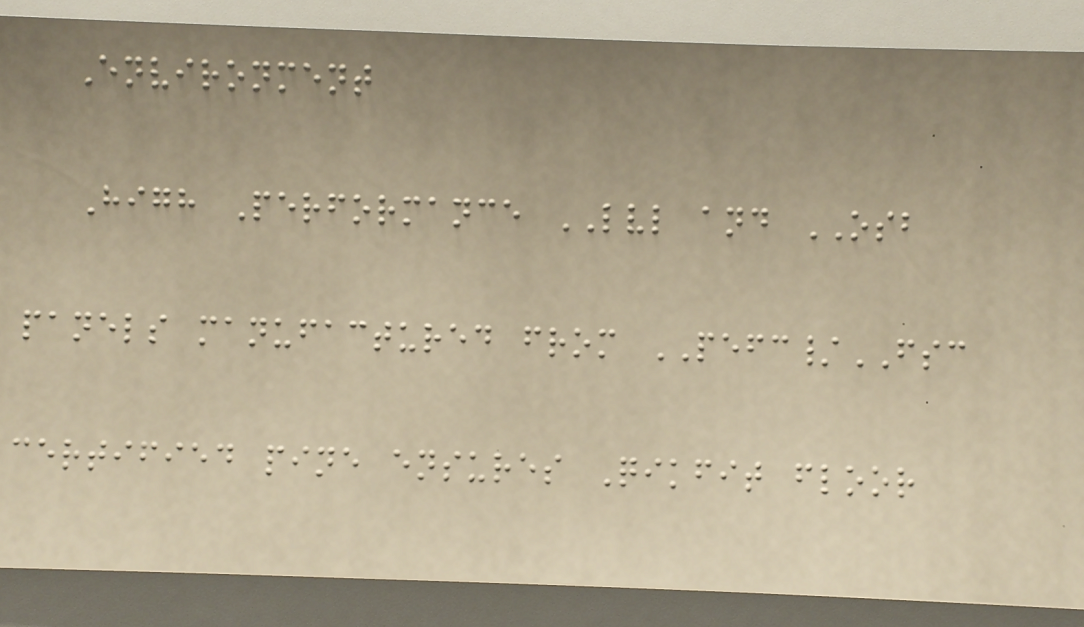Environment
High Performance LVL and OSB
panels manufactured from PEFC/FSC
certified pine ensures Qikfit floor
